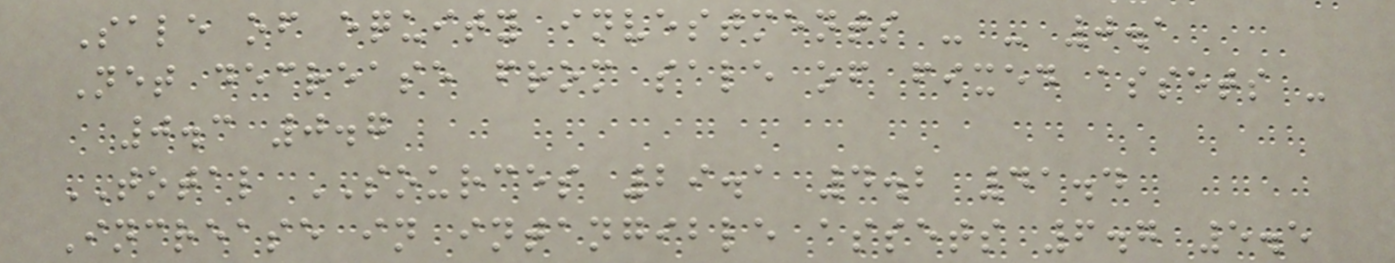Sale of equity investments - - 0.1
Net decrease from sale of fixed assets -
0.3 0.7
TOTAL SOURCES 29.1 4.2 41.4
Increase in intangible assets 6.7 5.5
